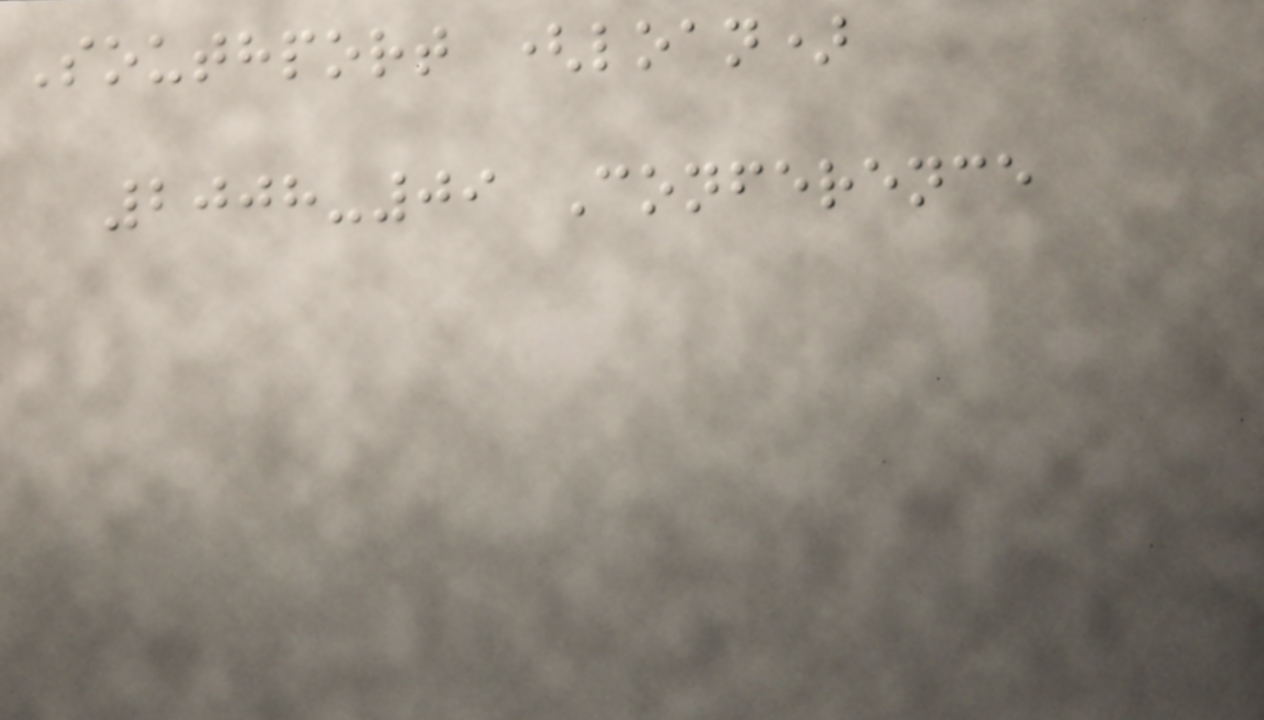Southport (loan)
2008-09 Conference
